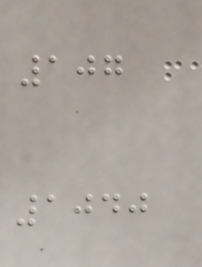107
1040
